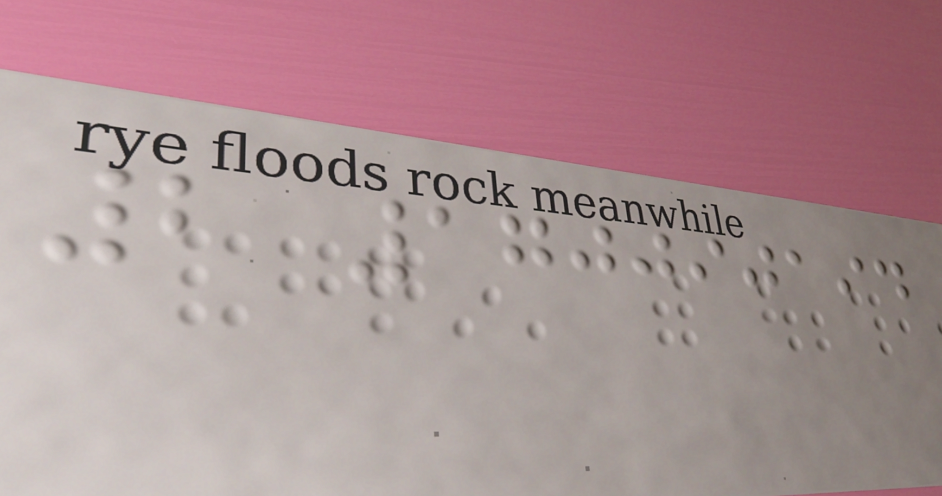2 170090194
